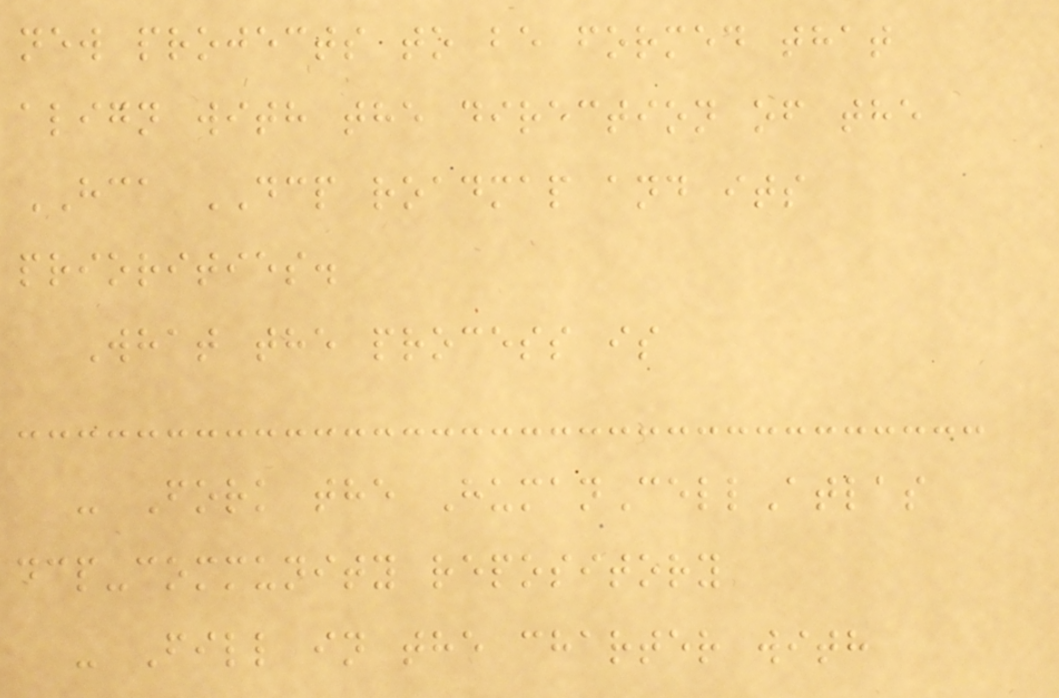new projects to be formed that
align with the direction of the
HCA DCP roadmap and its
priorities.
What the process is
- Fork the HumanCellAtlas
dcp-community repository
- Fill in the charter with
